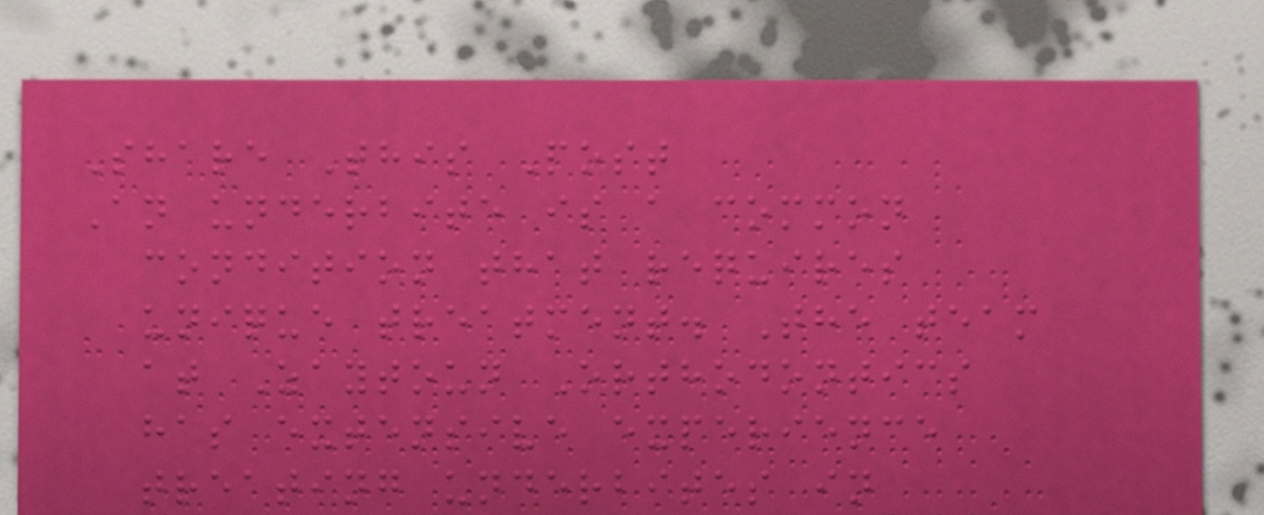Share This Post
An underbite is a common
condition that requires
unique treatment. The team
at Zaytoun Orthodontics
has extensive experience
treating underbites in
